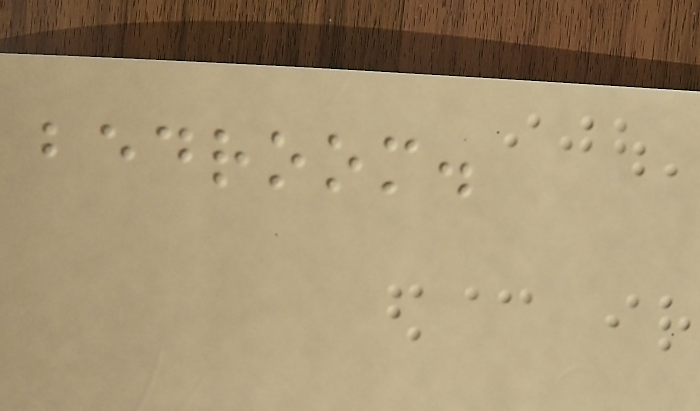bedroom.
